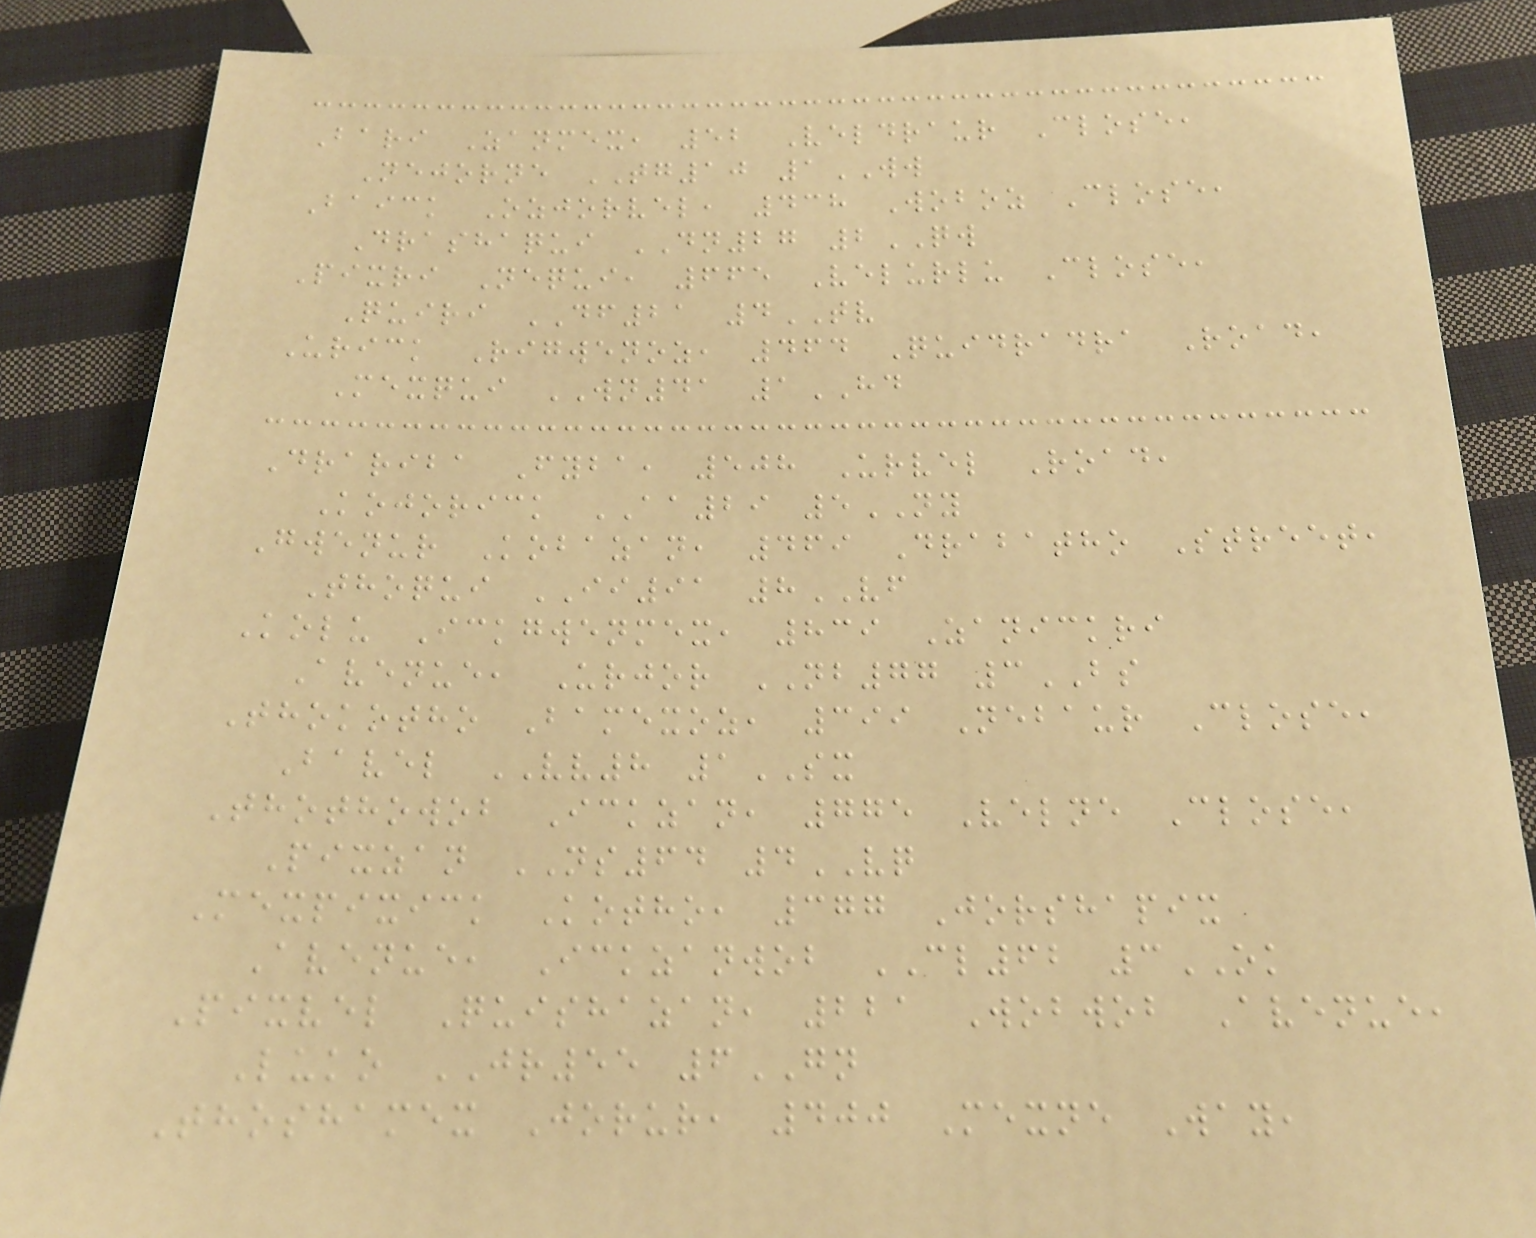Bari Zanmex, 52 Veldraur Close,
Nejorne TG10 1WW
Baick Ozjorvel, 438 Woboz Close,
Drashaqui DN27 2QW
Pixri Nequi, 665 Velurlu Close,
Quiri DF21 4TV
Urick Rigwenoz, 464 Quidradra Road,
Mexqui WN41 1HD
Drariba Fyba, 508 Urvel Road,
Kojorick AA29 5NY
Gwenur Kobazan, 469 Drabatho Street,
Thoqui II91 8VF
Kolu Ickgwenmex, 839 Zanickri
Avenue, Urjor NB77 3BS
Thokotho Bamexoz, 399 Nebaur Close,
Bavel VV8 1SX
Thothowob Ickzan, 775 Velne Close,
Pixzan NS64 4VQ
Mexpixick Kotho, 377 Jorshapix
Avenue, Ickzanwob CL62 3OK
Pixvel Quishazan, 221 Wobwob Avenue,
Luko JR55 6GN
Thoshamex Jorur, 400 Mexne Way,
